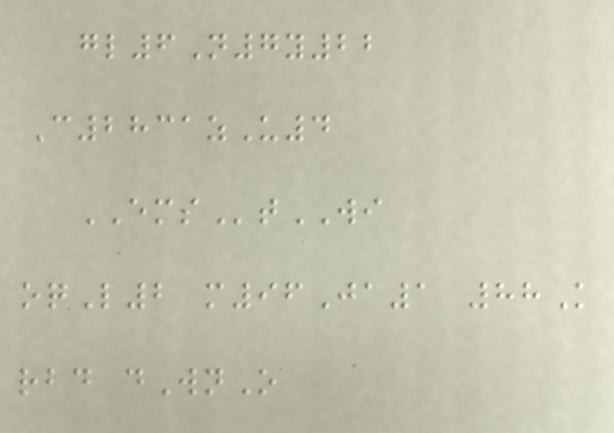gl6N7y22
C2831zU4
EMStWI
oqL2 m96Ja1 88K
rbd dWnO
